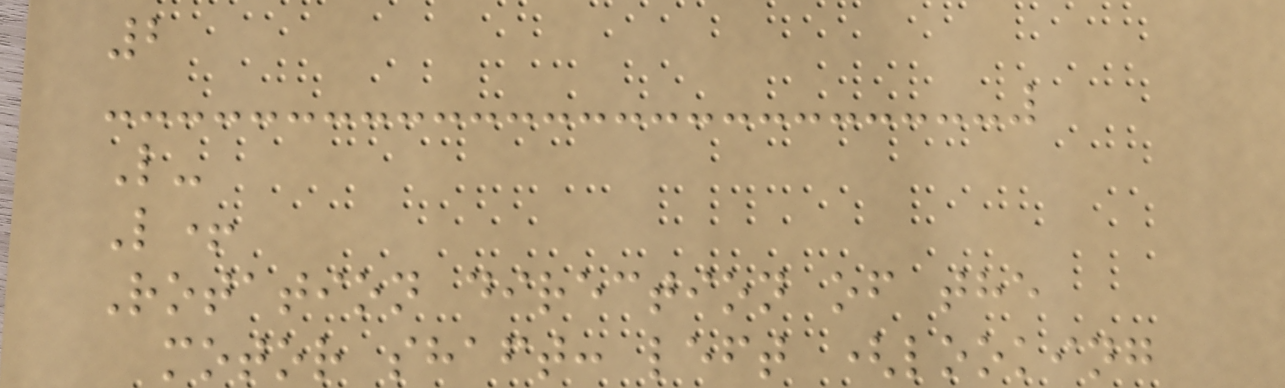2
L-
L+
Rotation direction of the
motor shaft: left (looking
